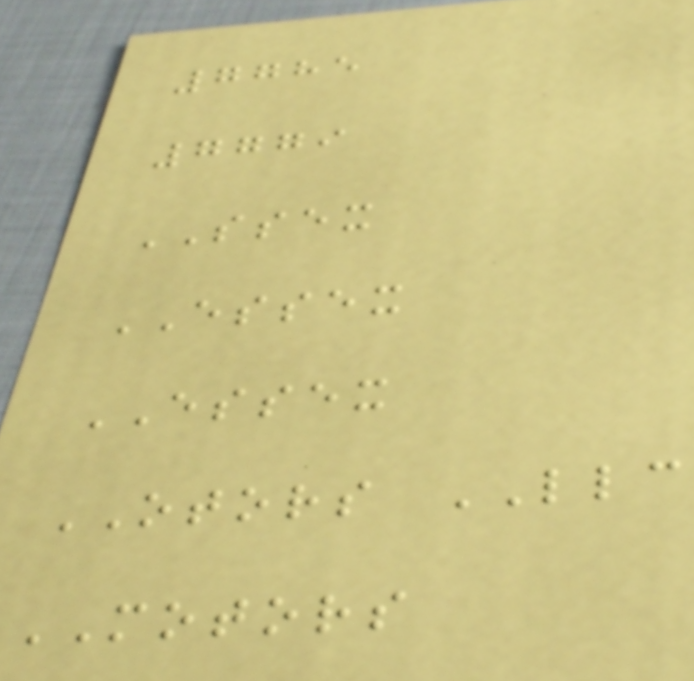7785
7779
SSEX
ESSEX
ESSEX
OTORS LLC
MOTORS
